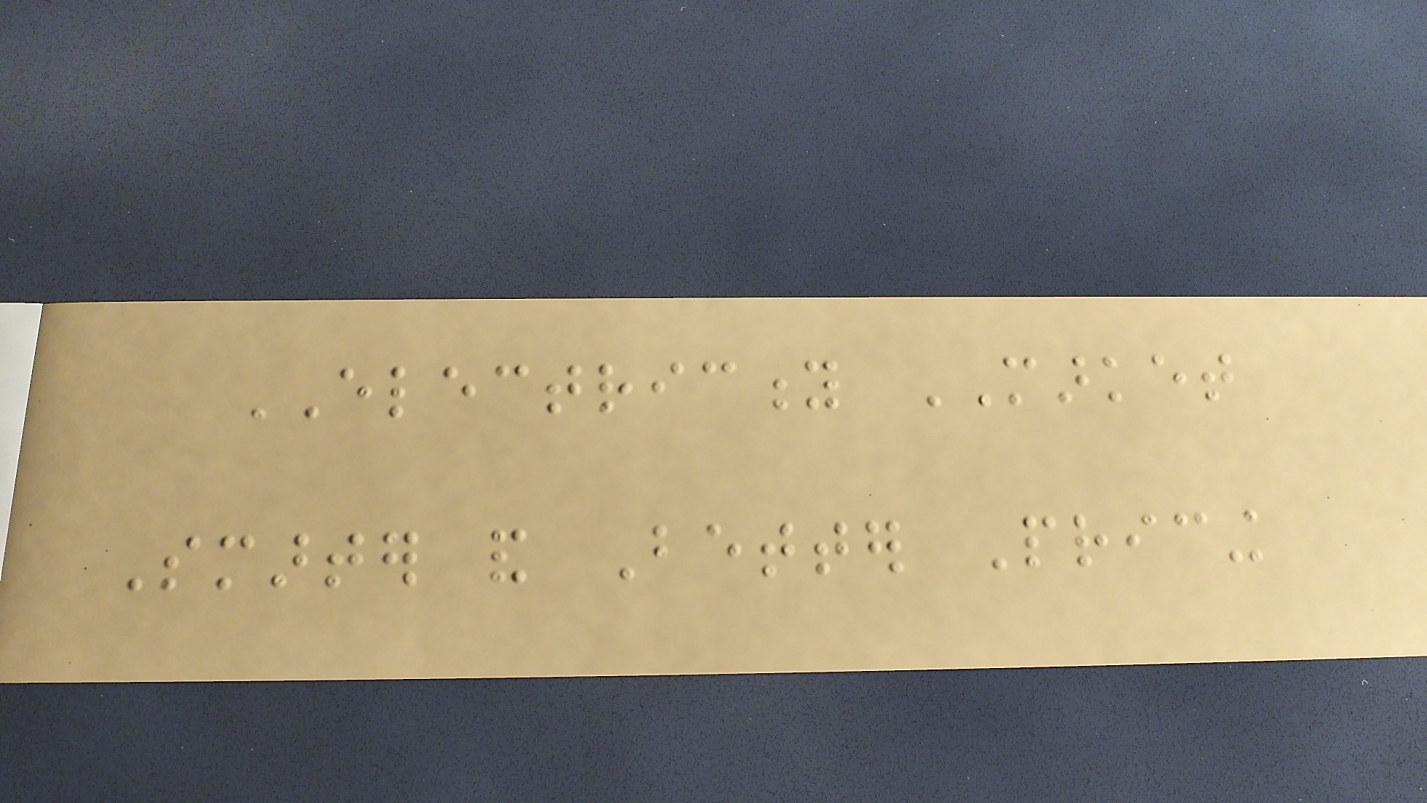ELECTRICITY MARKET
Smarter and Better Pricing
